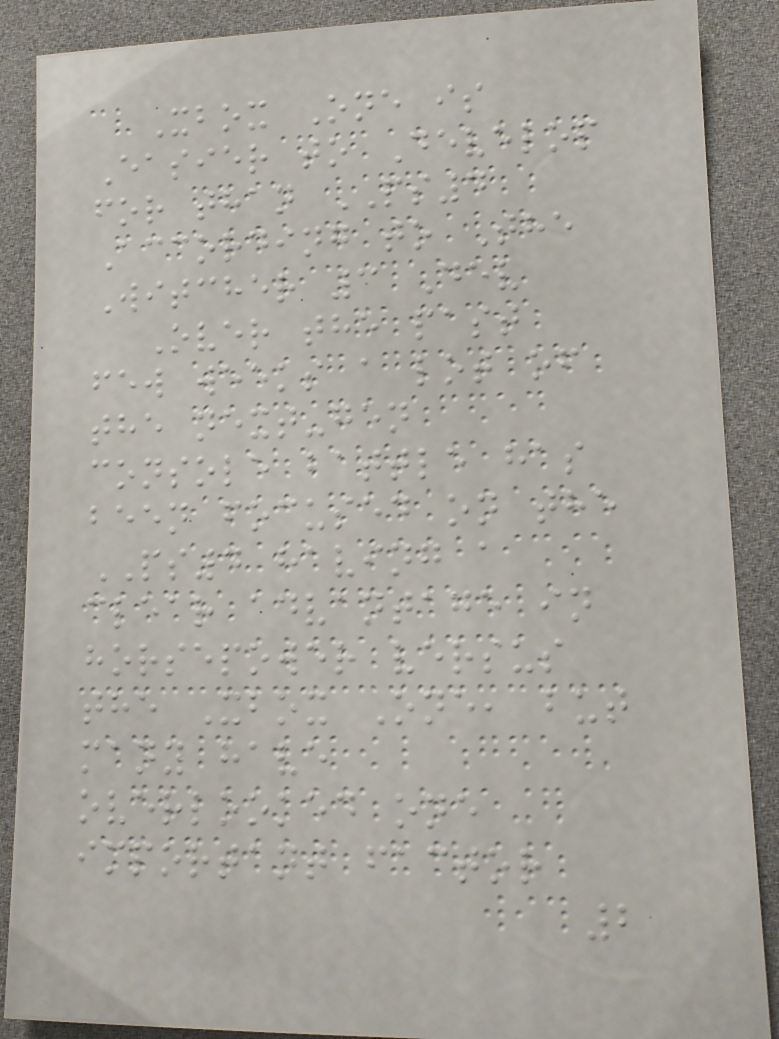Xbox One is
Easier to Develop
for than PS4
According to The
Witcher 3 Dev
Over the past
few weeks a lot of
the next-gen
console battle has
been focused on the
PS4 having a
clear advantage in
horsepower versus
the Xbox One, but
many have
overlooked one
important factor
2
